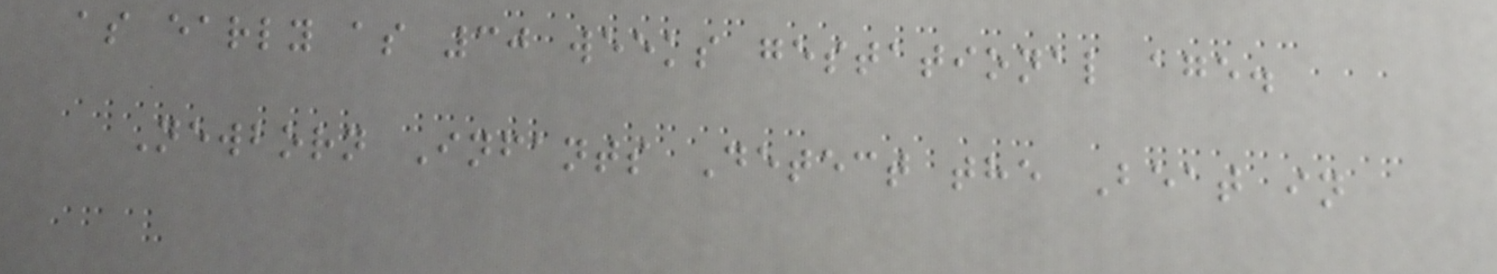as early as 30 weeks gestational age.
Newborn Infants Detect the Beat in
